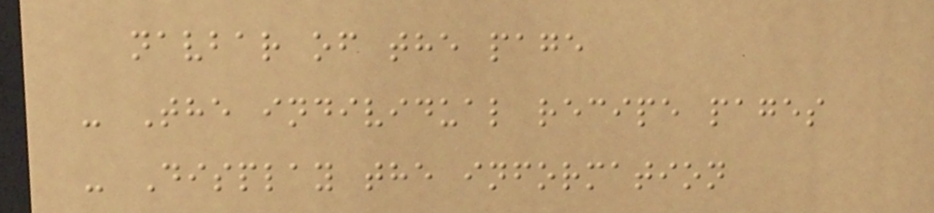navbar of the page
- The individual recipe pages
- Display the information
